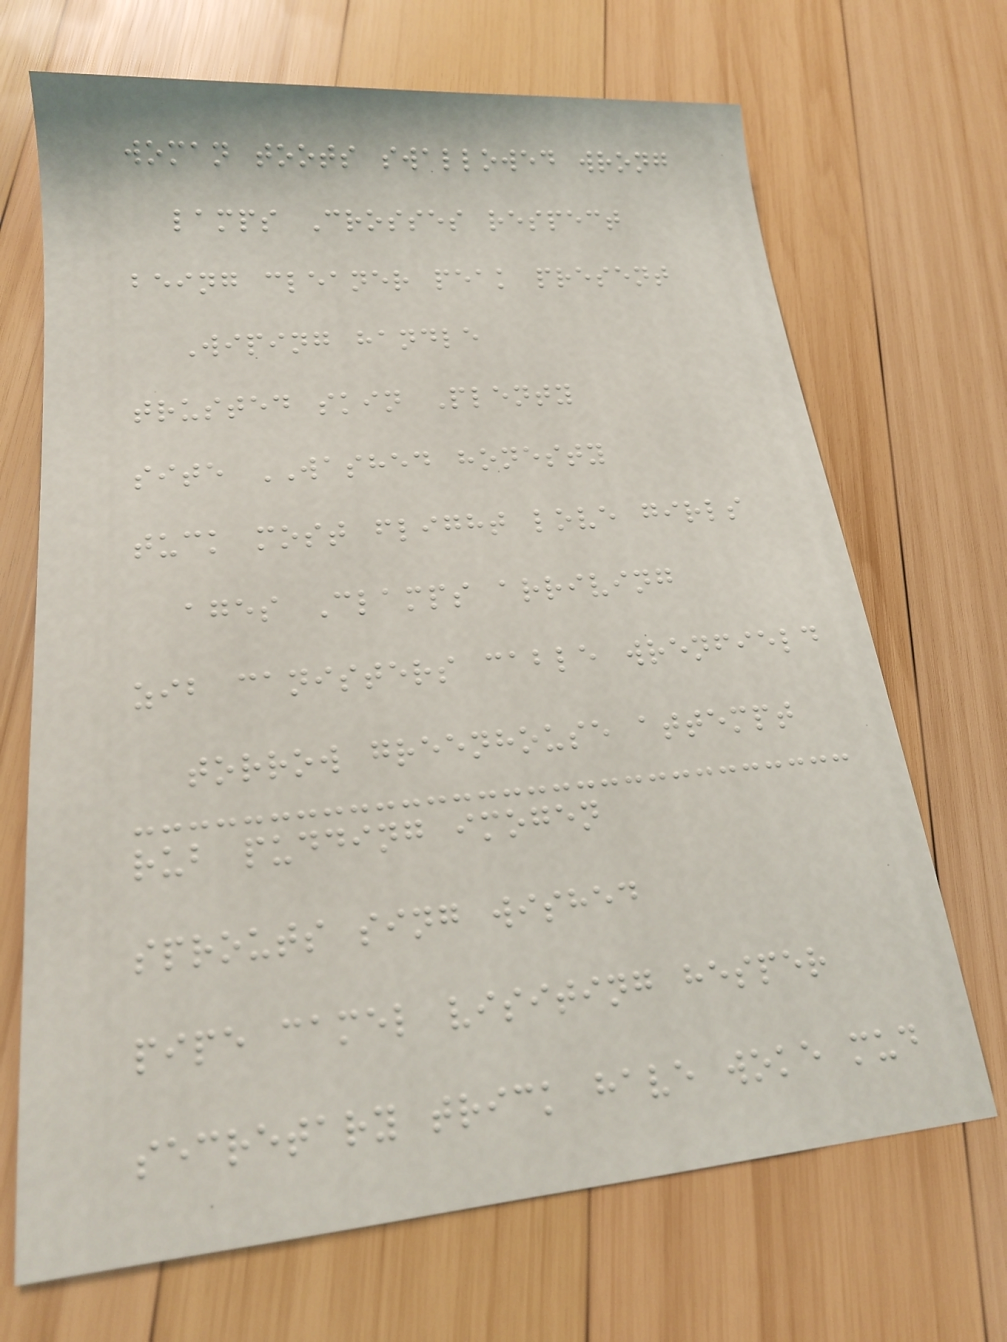woman toots swallowed wrong
lamps Crosses respect
being cleaner peak present
Wiping handle
trusted skin Plenty
site WASHED honesty
tuck most flight love girls
ages Clamps arriving
zib canisters cable wrenfield
torrow greenhouse attempt
rub pudding imogen
sprouts sing wished
pipe camel visiting hesper
secretary trick have woke mud
